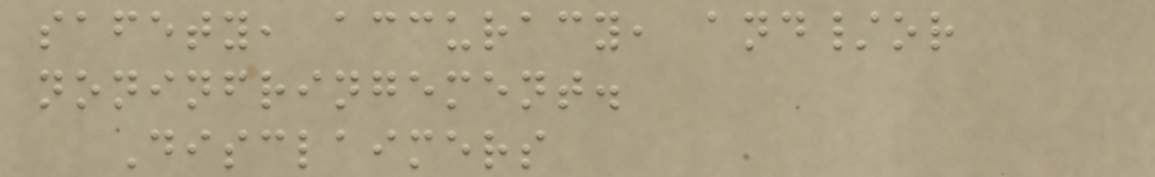safety, accuracy, and/or
noninfringement.
Disclaimers
